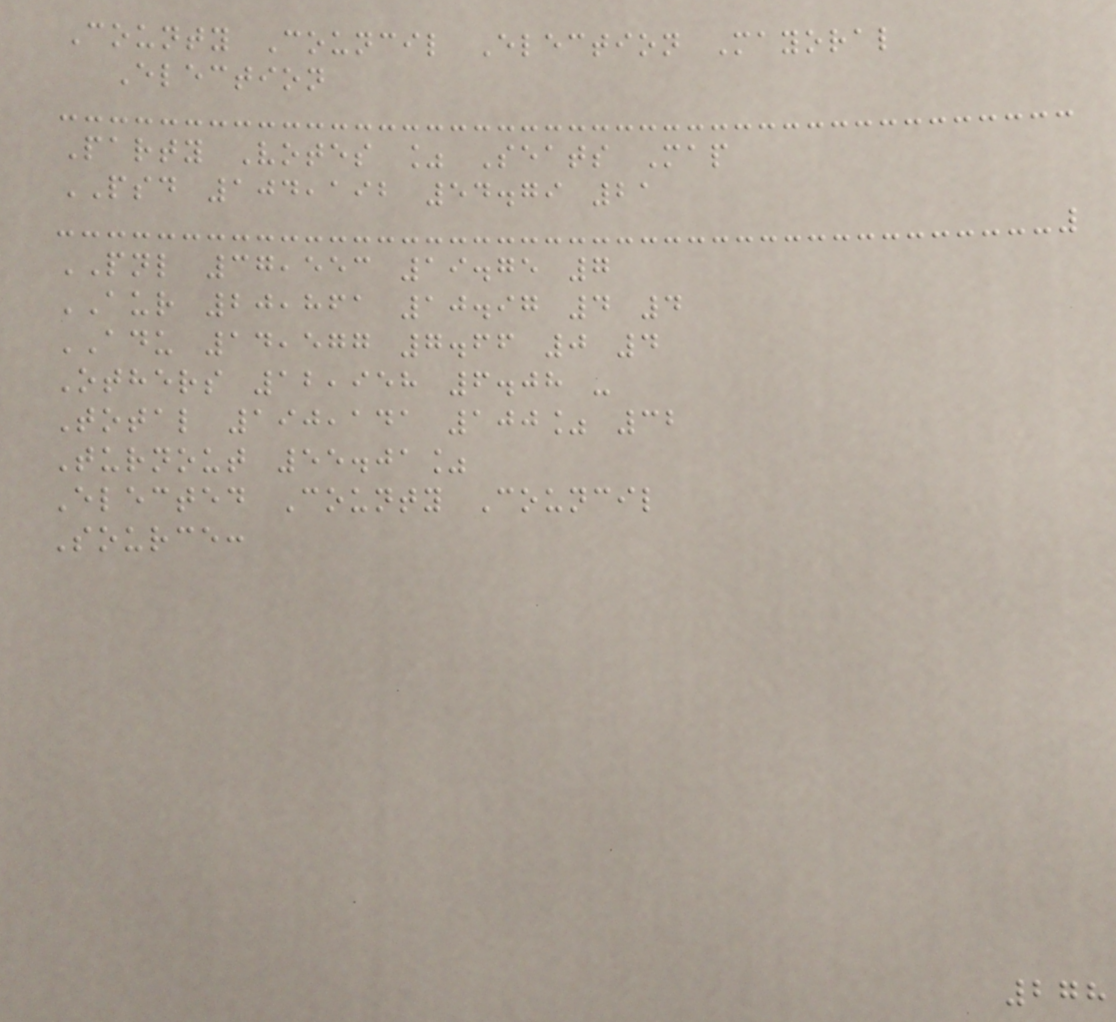County Council Election Mayoral
Election
Party Votes % Seats Map
PSD 104,192 54.79 21
PNL 37,553 19.75 7
AUR 20,861 10.97 4 4
ADU 14,577 7.66 0 4
Others 12,958 6.08 -
Total 190,141 100% 32
Turnout 55.01%
Elected County Council
Source:
278
